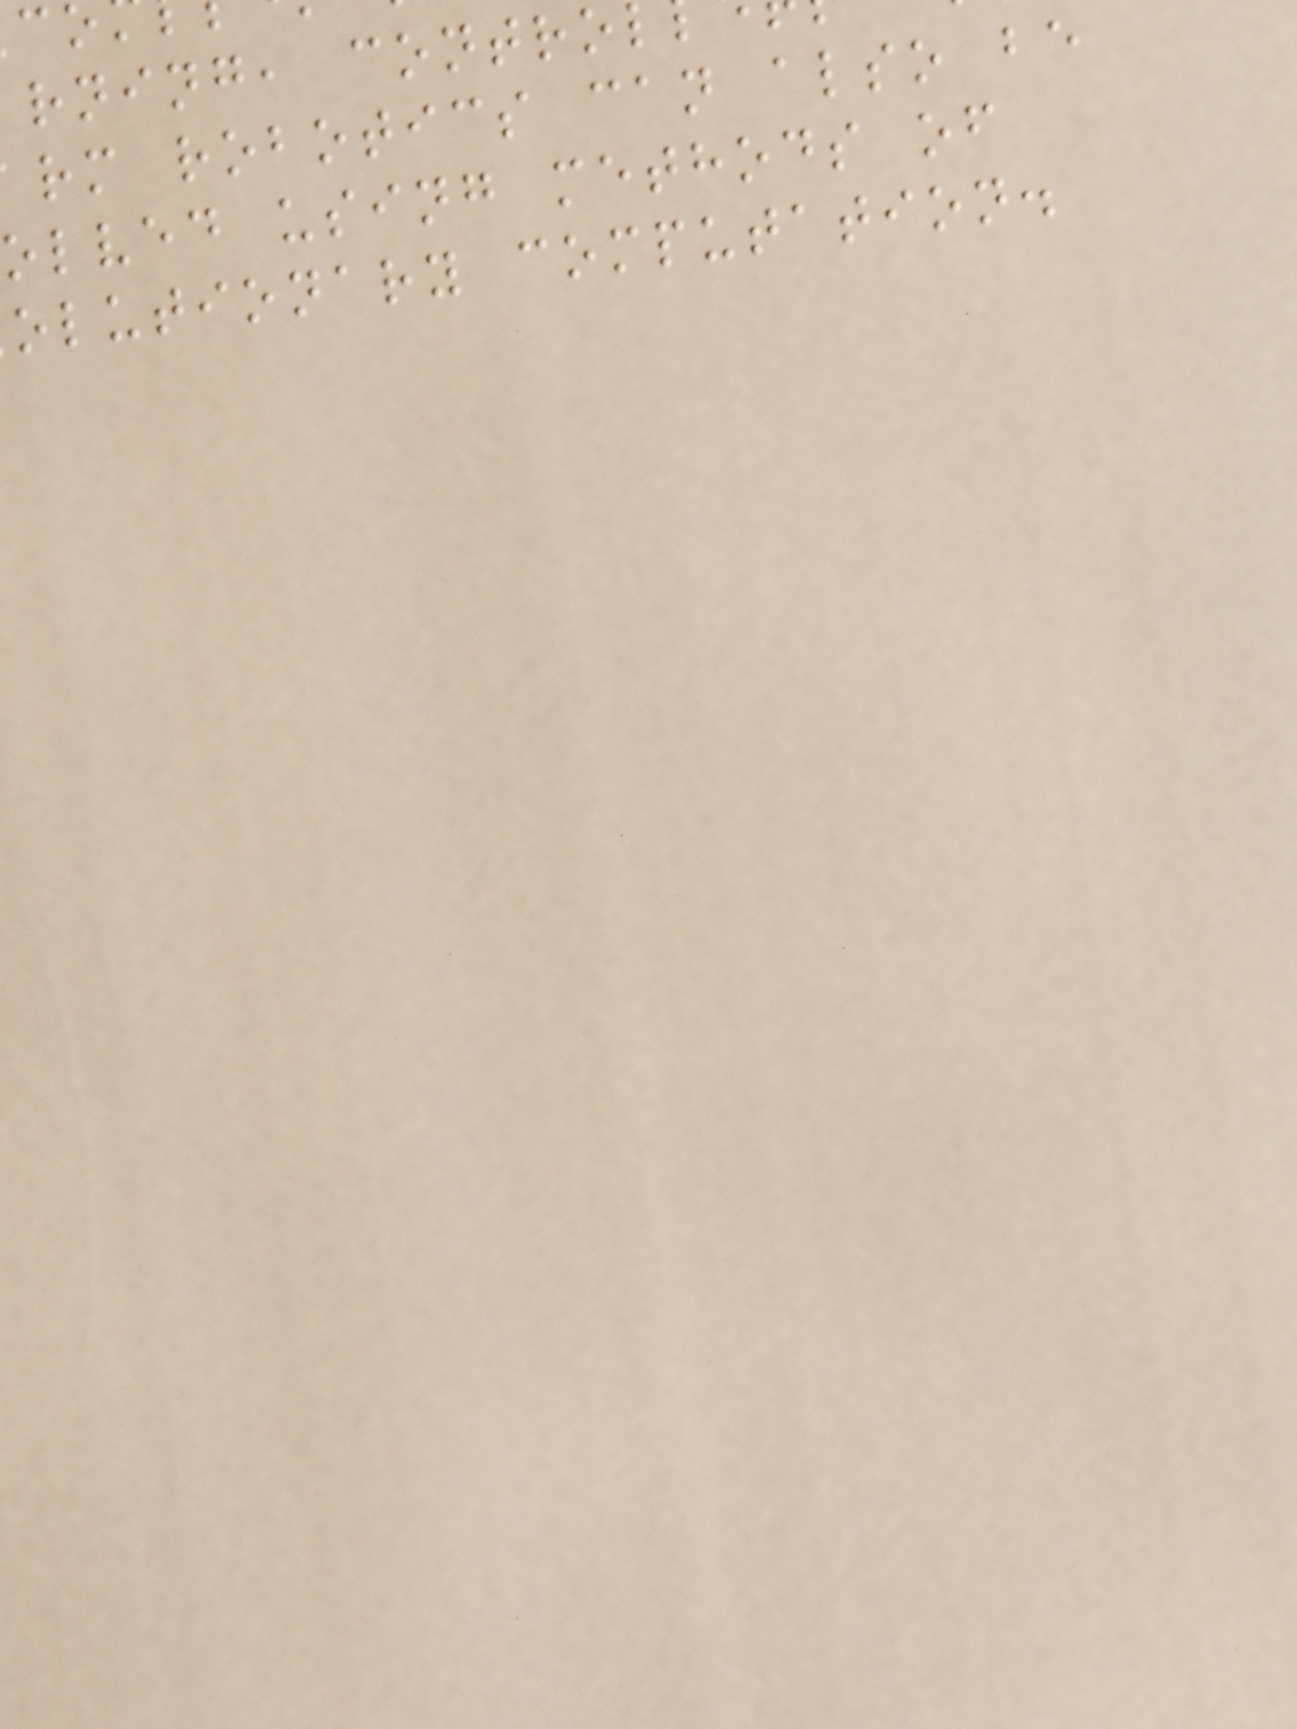rning, contro
rm robotics can also be
olved using methods of
olutionary computation.
